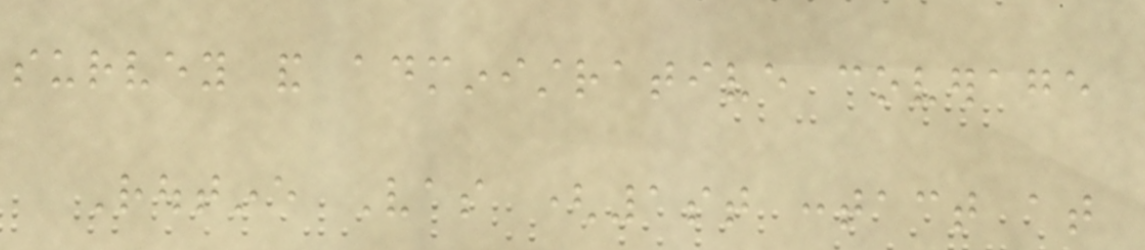survey and administrative coverage
Routine Vas (1st contact at
